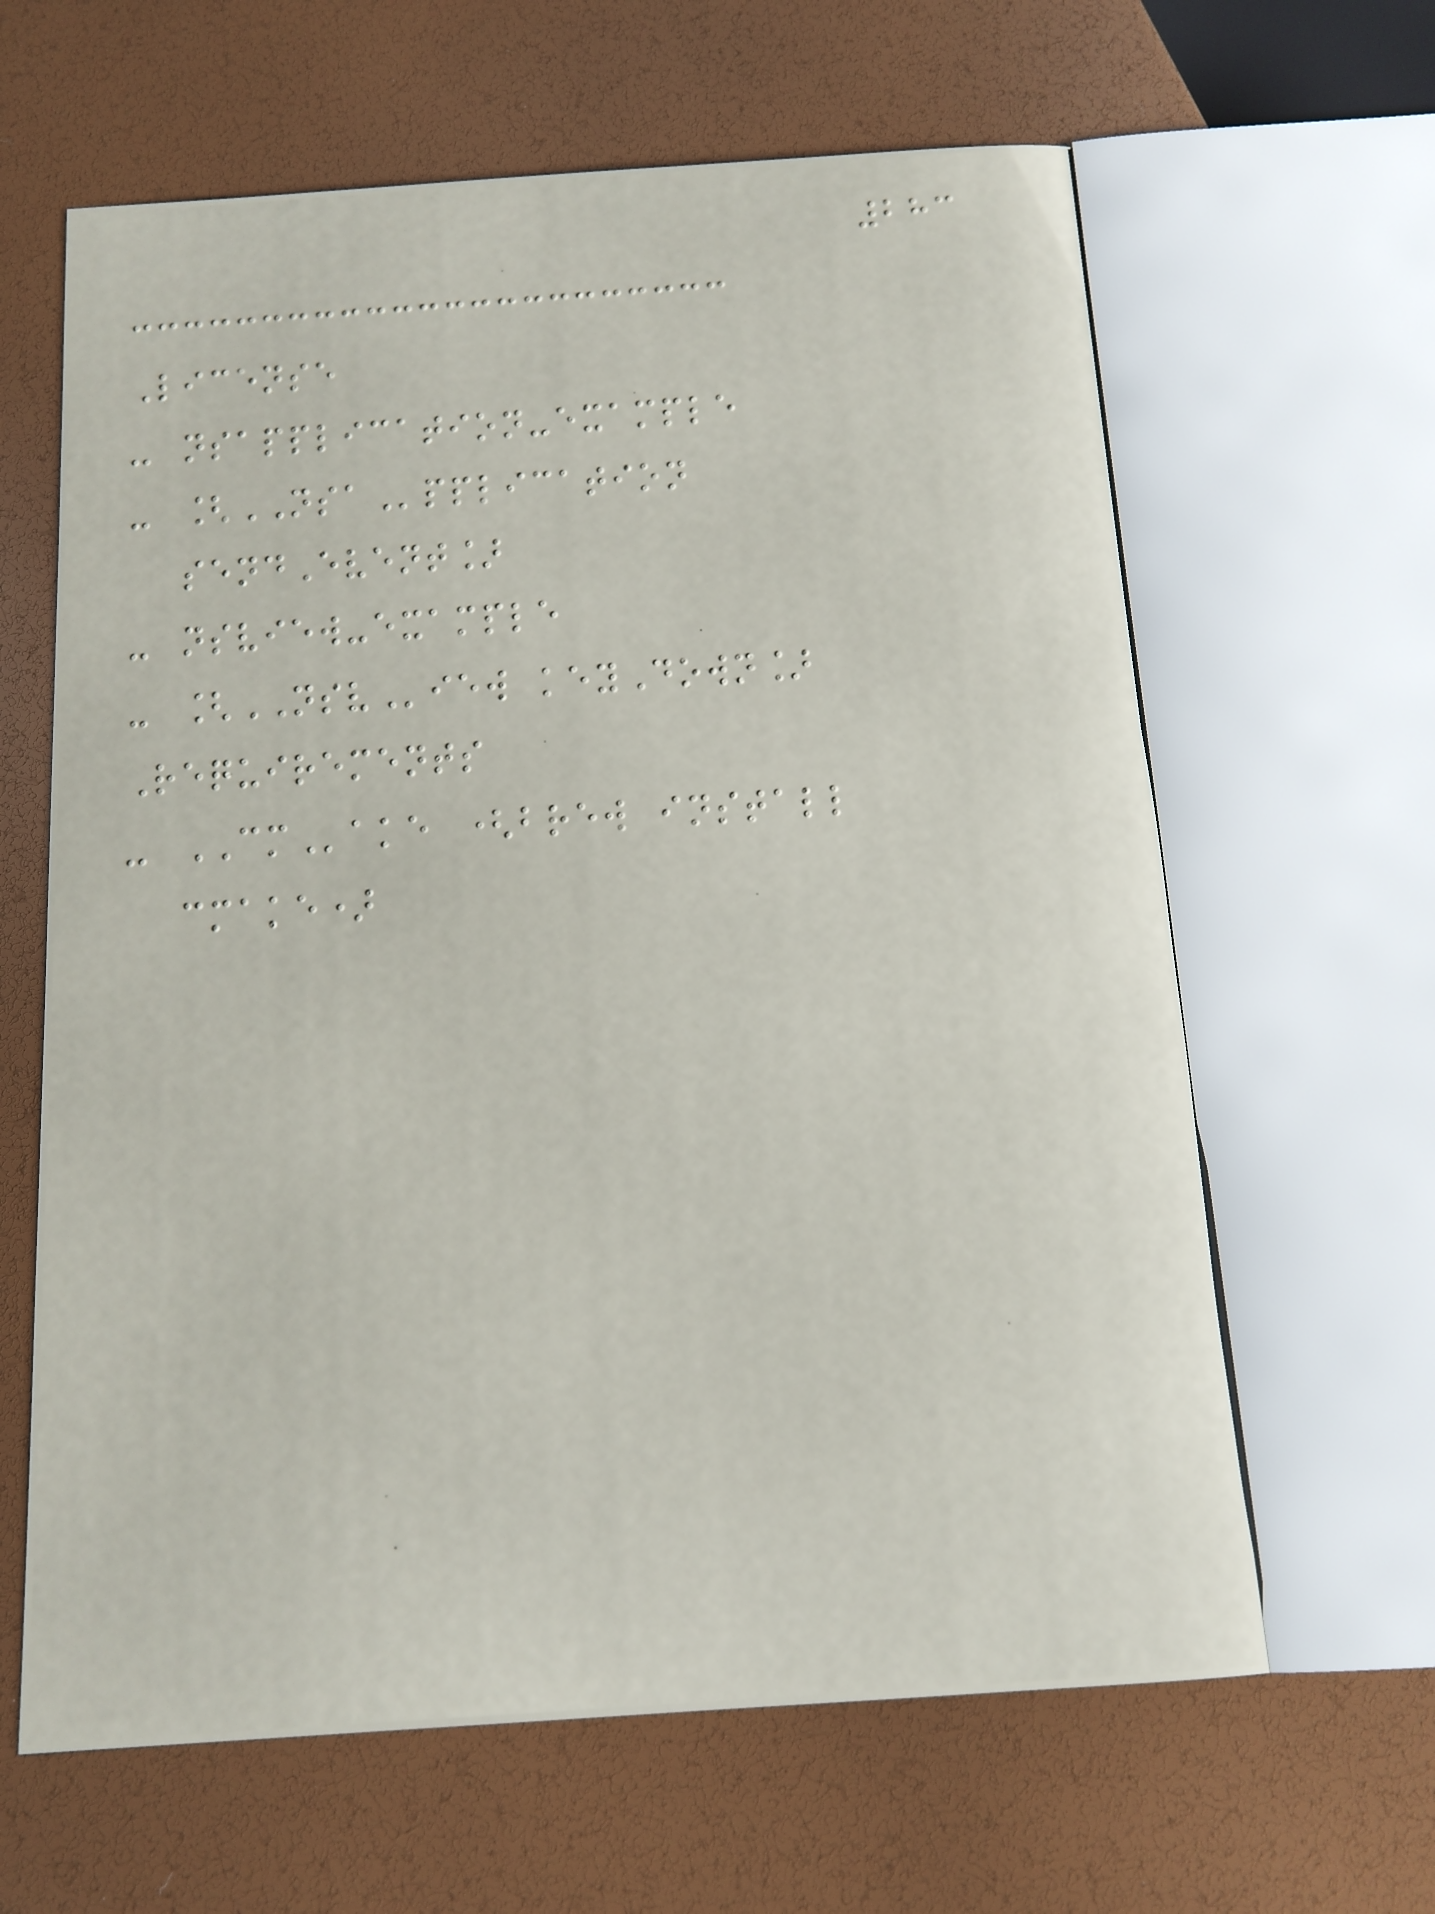283
License
- nsapplication-example
- [NSApplication
sendEvent]
- nsview-example
- [NSView keyDown]
Requirements
- CMake (brew install
cmake)
